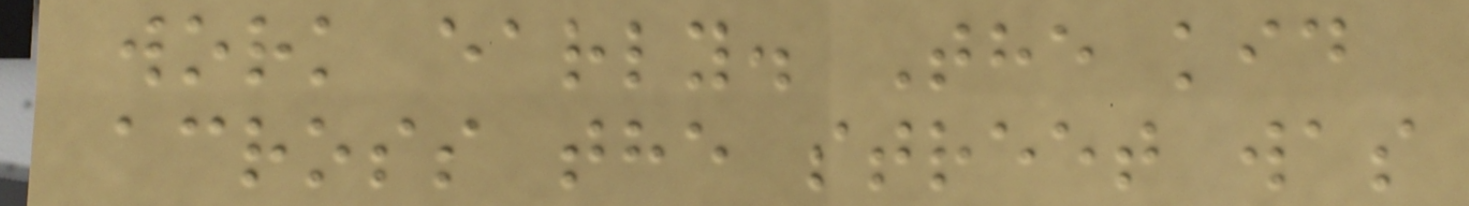work early. The kid
across the street was
